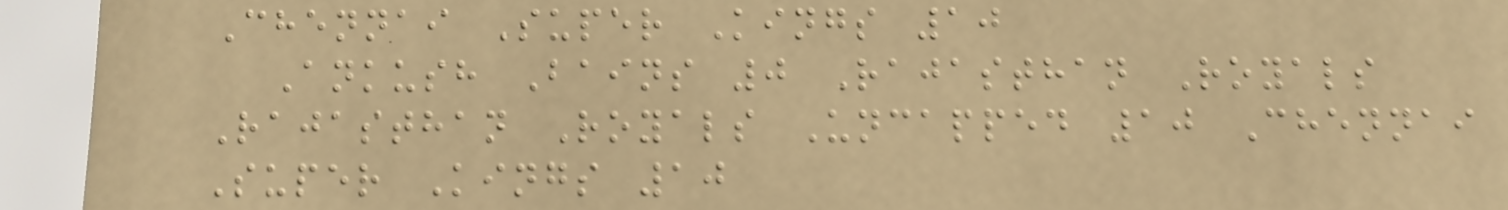Chennai Super Kings 10
Ankush Bains 0 Rajasthan Royals
Rajasthan Royals Uncapped 10 Chennai
Super Kings 10
